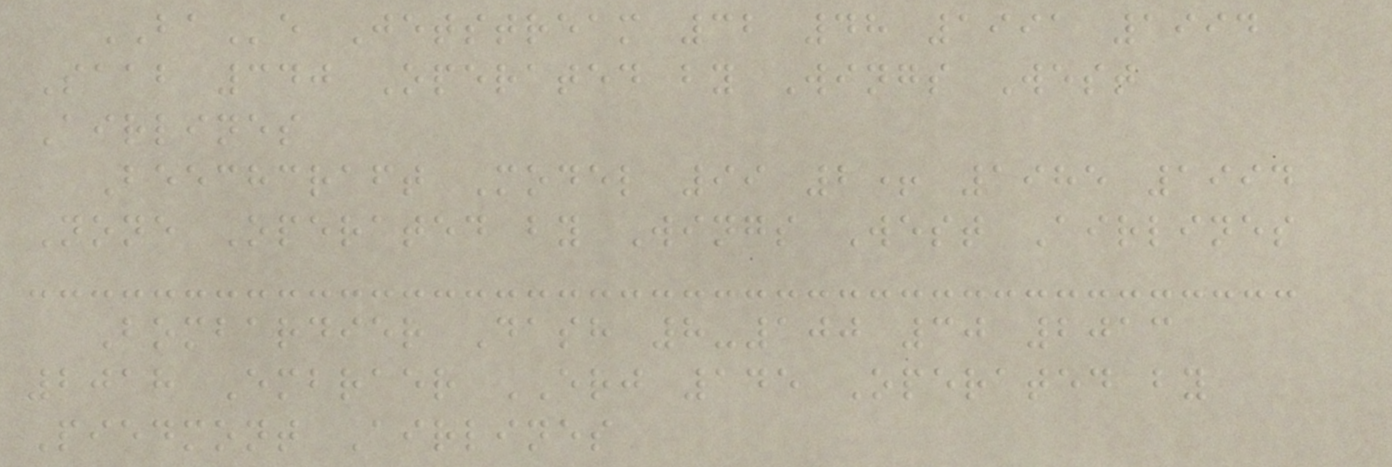BAe Jetstream 32 48 1991 1994
Saab 340 Operated by Wings West
Airlines
Beechcraft Model 99 2+ 1985 1994
None Operated by Wings West Airlines
Bombardier Dash 8-100 30 2013
2018 Embraer ERJ 145 Operated by
Piedmont Airlines
